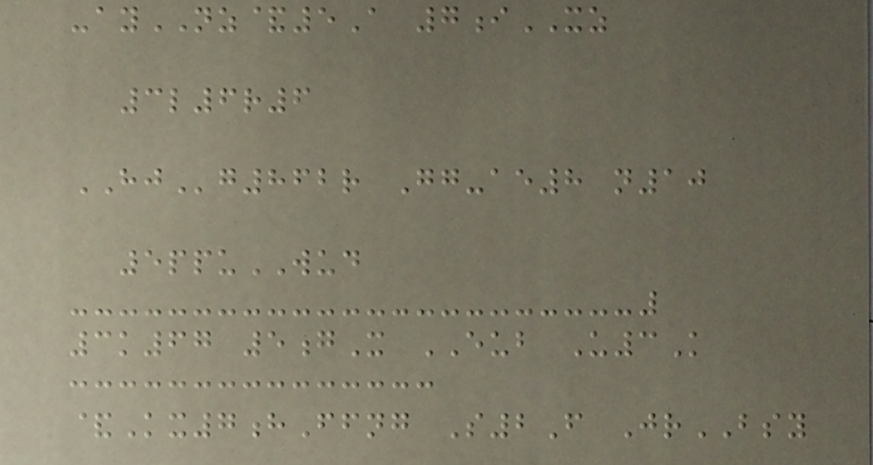-ayNZ&5A 7iXZ
3l6r6
HJg862r Gg-ae8 n10
5ppuWUD
3k67 5gX EUB U3K
&Kx7hFfng S2F JrBSY
